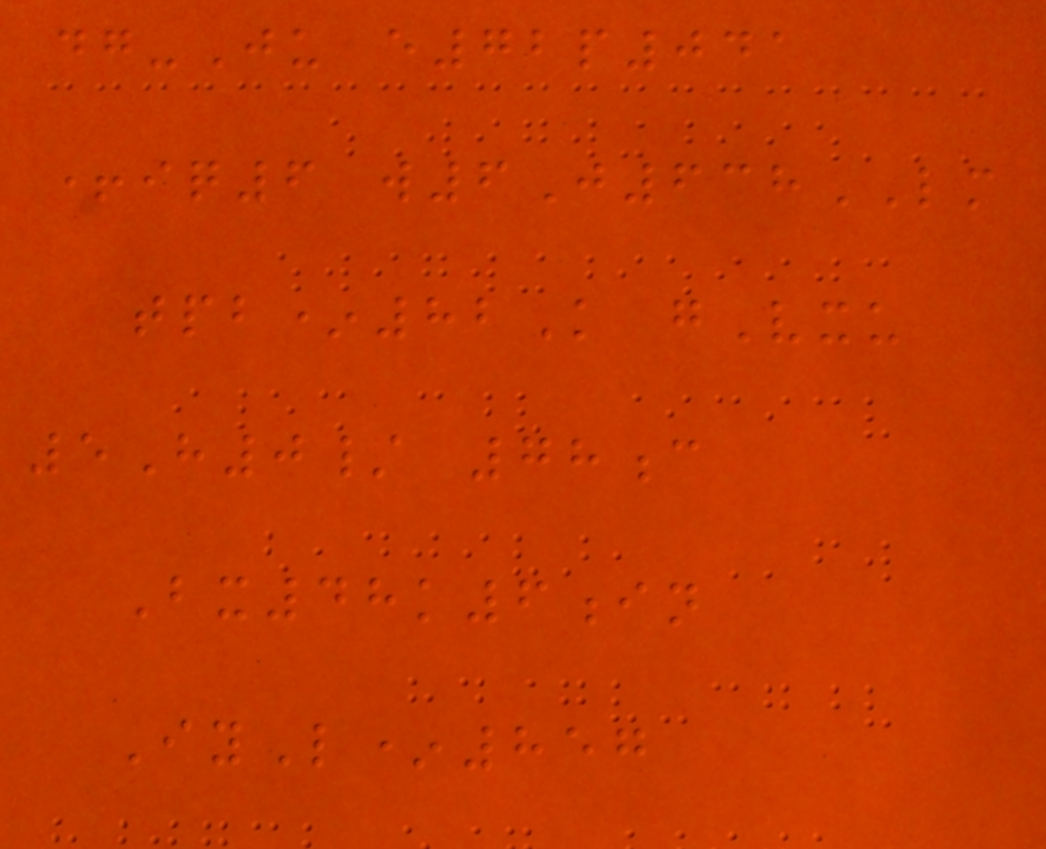dg-Ju e72p041
+iq6 w6J638LM
tpb*82K gVxu
5H0/ 78c
Bx48k6in
IyL*857
